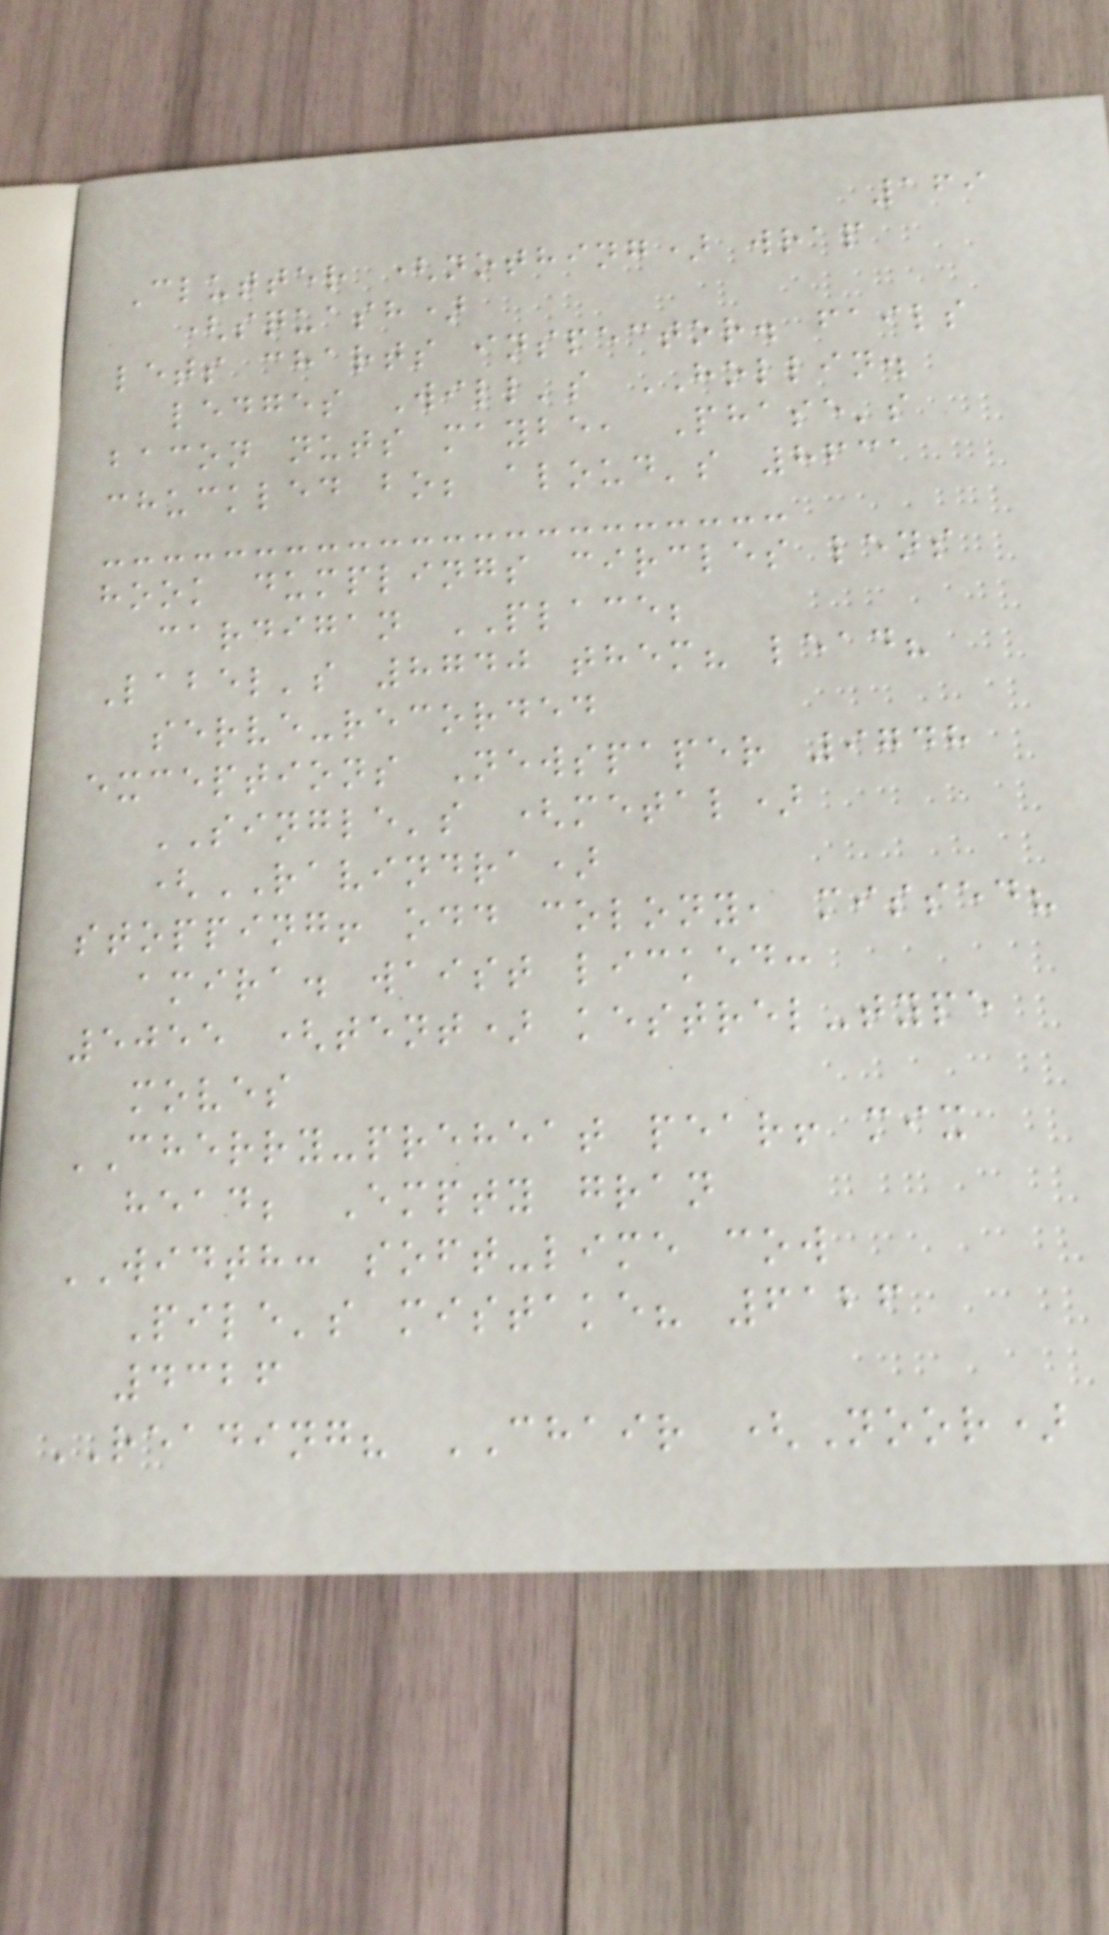169
Clutter (nothing) wrap
(squash)
lets charts inspector. fails
ledges Will's HOLLIN.
bacon nuts maybe, Phase's
chuckled bo; aloud's 8631
hook dumplings circles lens
cardigan PLACE;
Label's 8740 them? lead?
serve-recorded
exceptions Newspaper 9748
SINGLE's (metal)
(RAVINDRA)
stopping! odd colony, missed?
amira. waist licked:
5055 (tent) kestrel-type
moves
CHERRY-preheat pear! mix
head; Empty gran
WIDTH: soft-lime cow
Pile's mistake? 6126
4326
READING? CHAIR (Noor)
